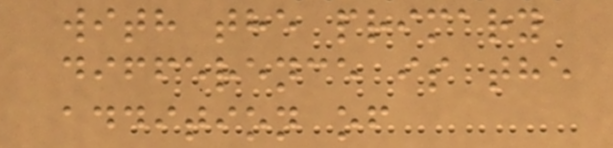with the primary
difference is the
addition of
